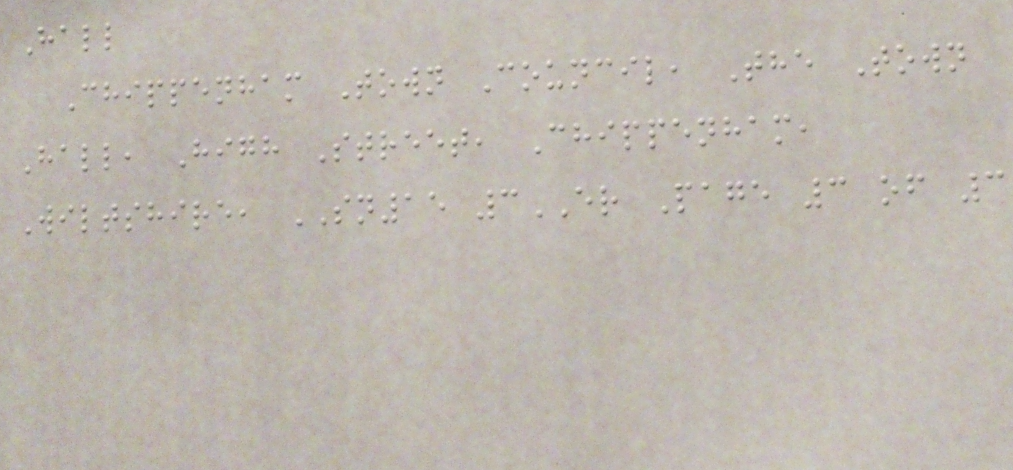Hall
Chippenham Town Council, The Town
Hall, High Street, Chippenham,
Wiltshire, SN15 3ER Page 3 of 3
